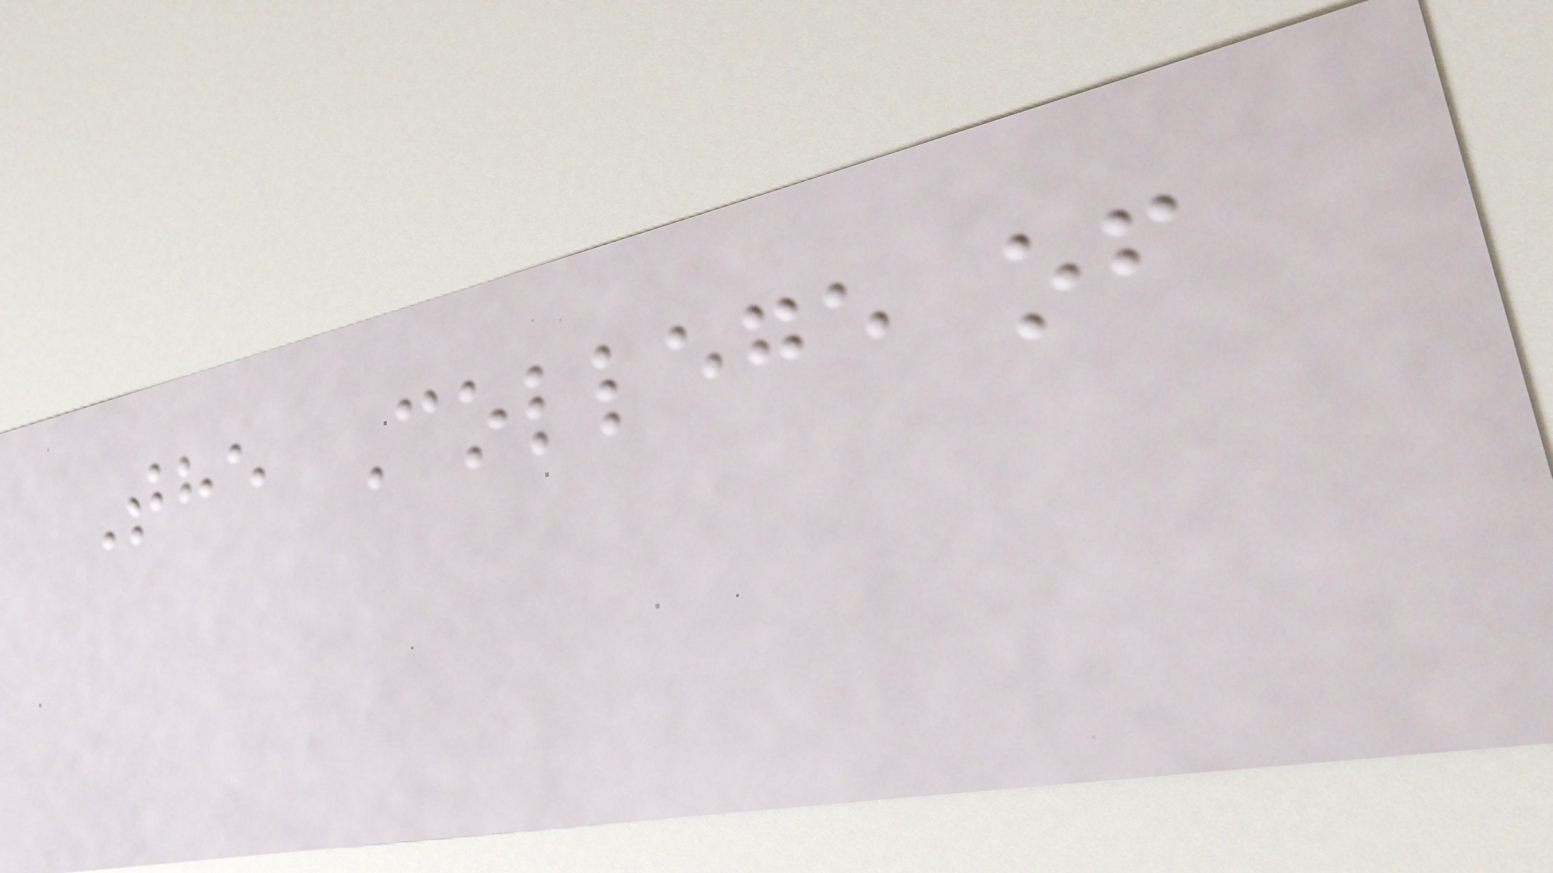The College of
